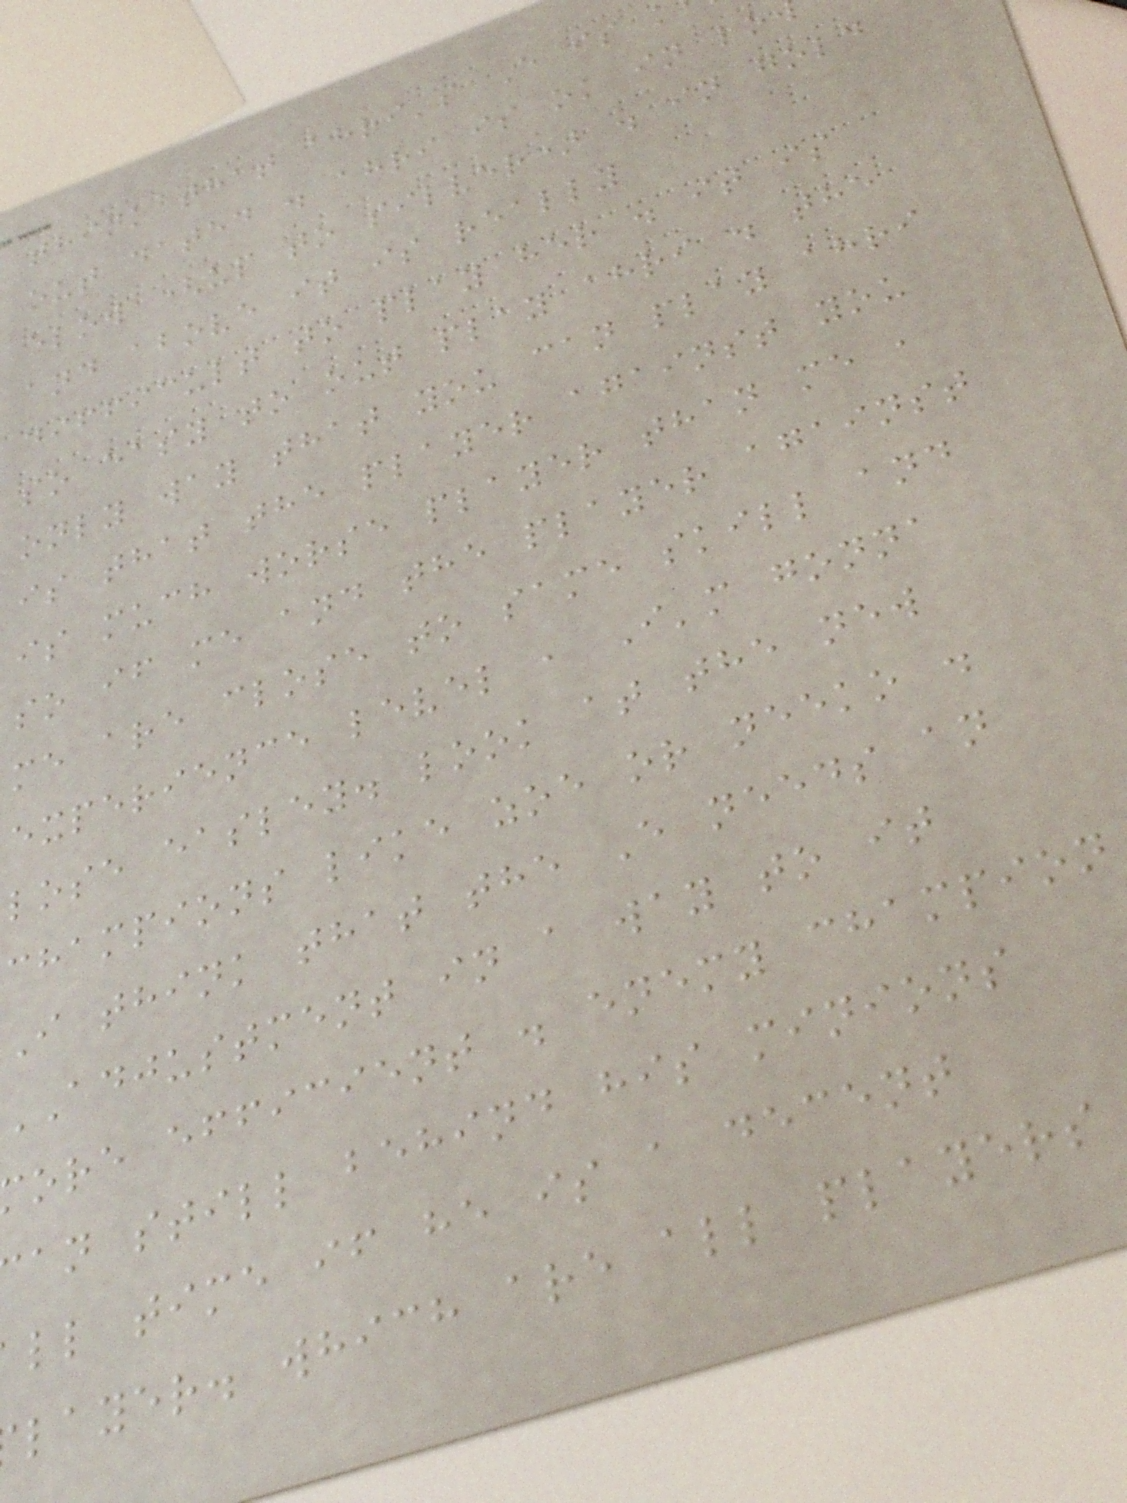think that ahri's E is
out dated . ahri is ok in lo
elow (up to silver) . in gold
and above it is really
difficult to play her . it is
so easy to out play ahri . the
only way that you can play ahri
is that the player against you
is much worse player than me ,
so if me and the player against
me are close to same skill and
experience level , I'm gonna
lose easley. look at the new
champions like zoe or neeko .
I think that the E needs an
ADJUSTMENT in a way to it
ore efficient . enemy champion
an still behind his minions
ll time if he is a decent
layer. which are all players
